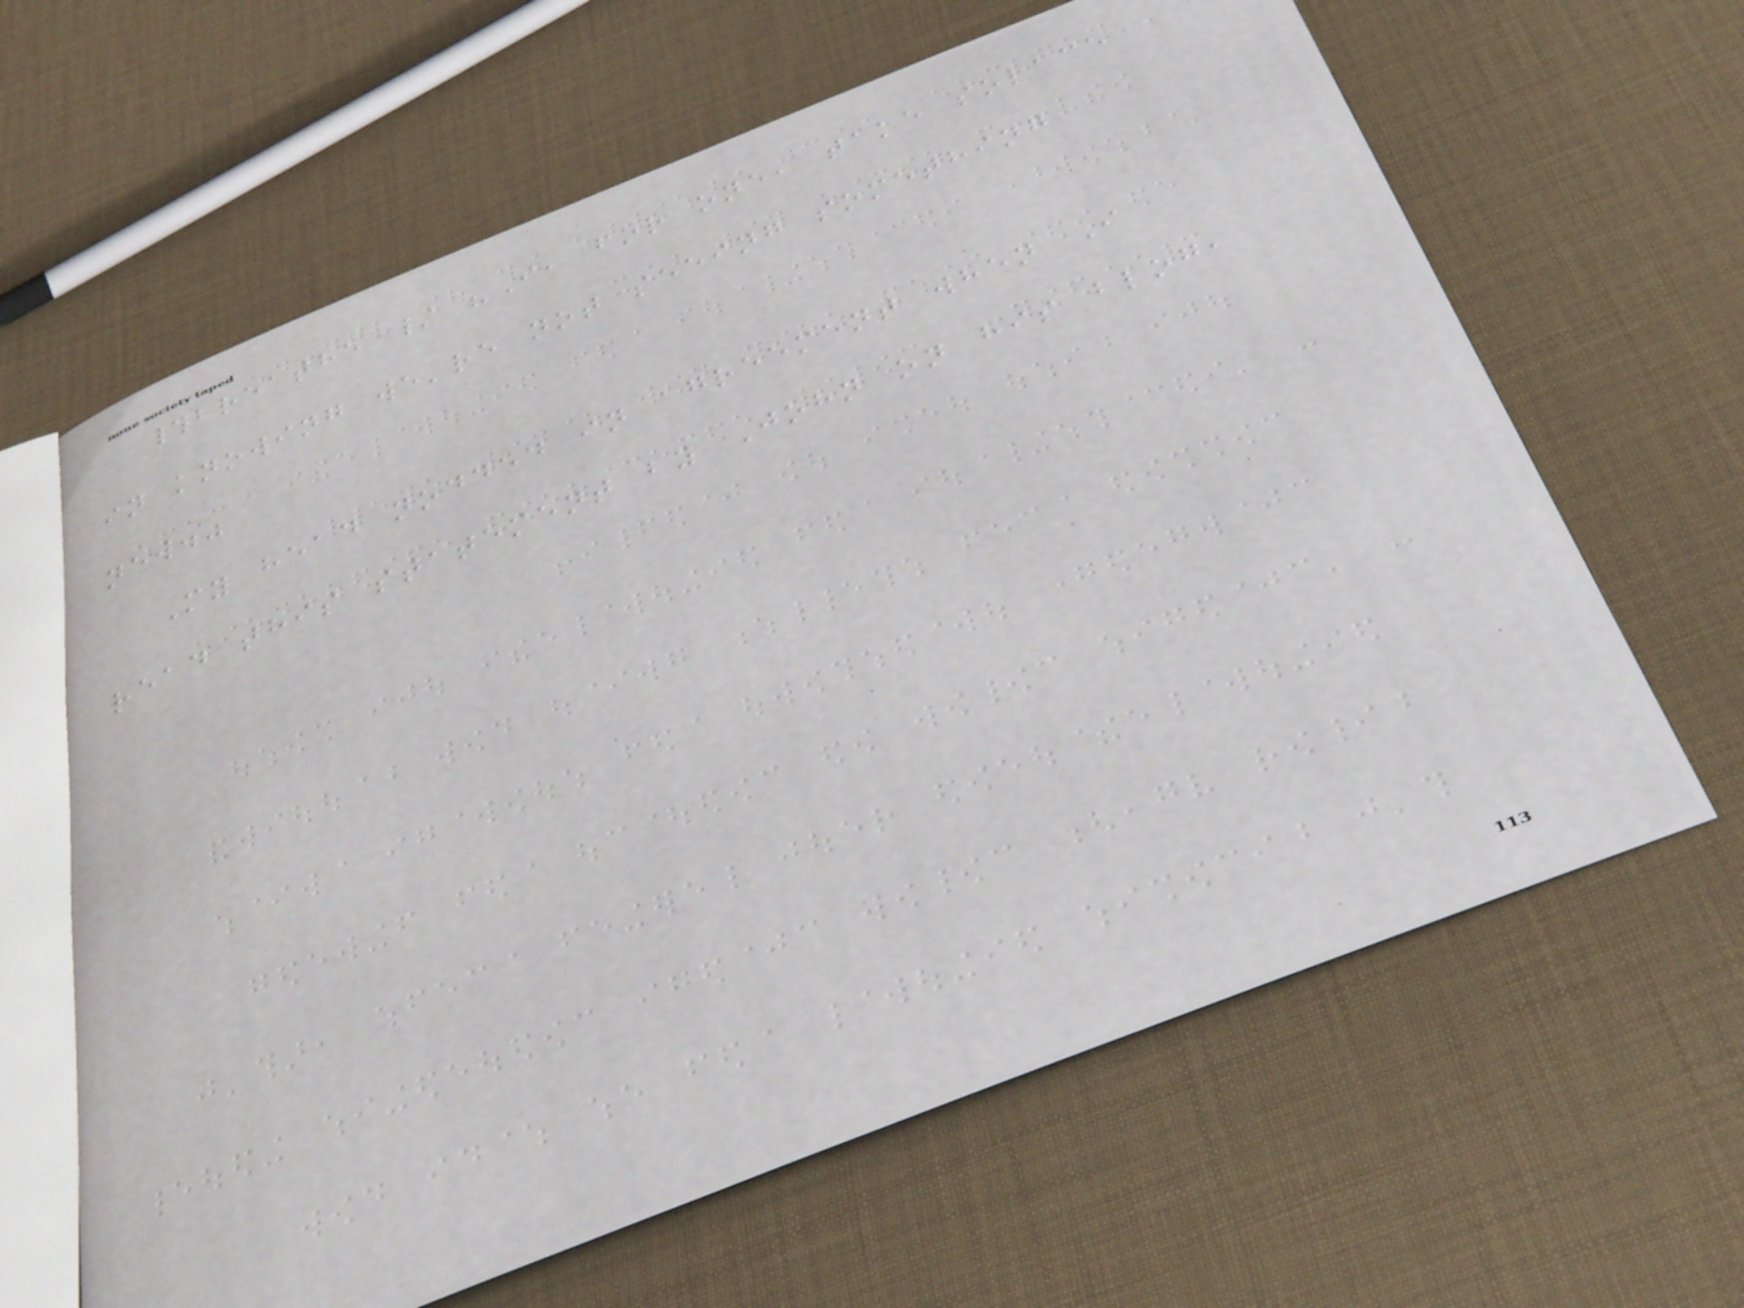#breathe / "I, for one, take solace
in knowing we're not seeing something
new."
My head nodded in agreement when I
read this statement by John on his blog,
